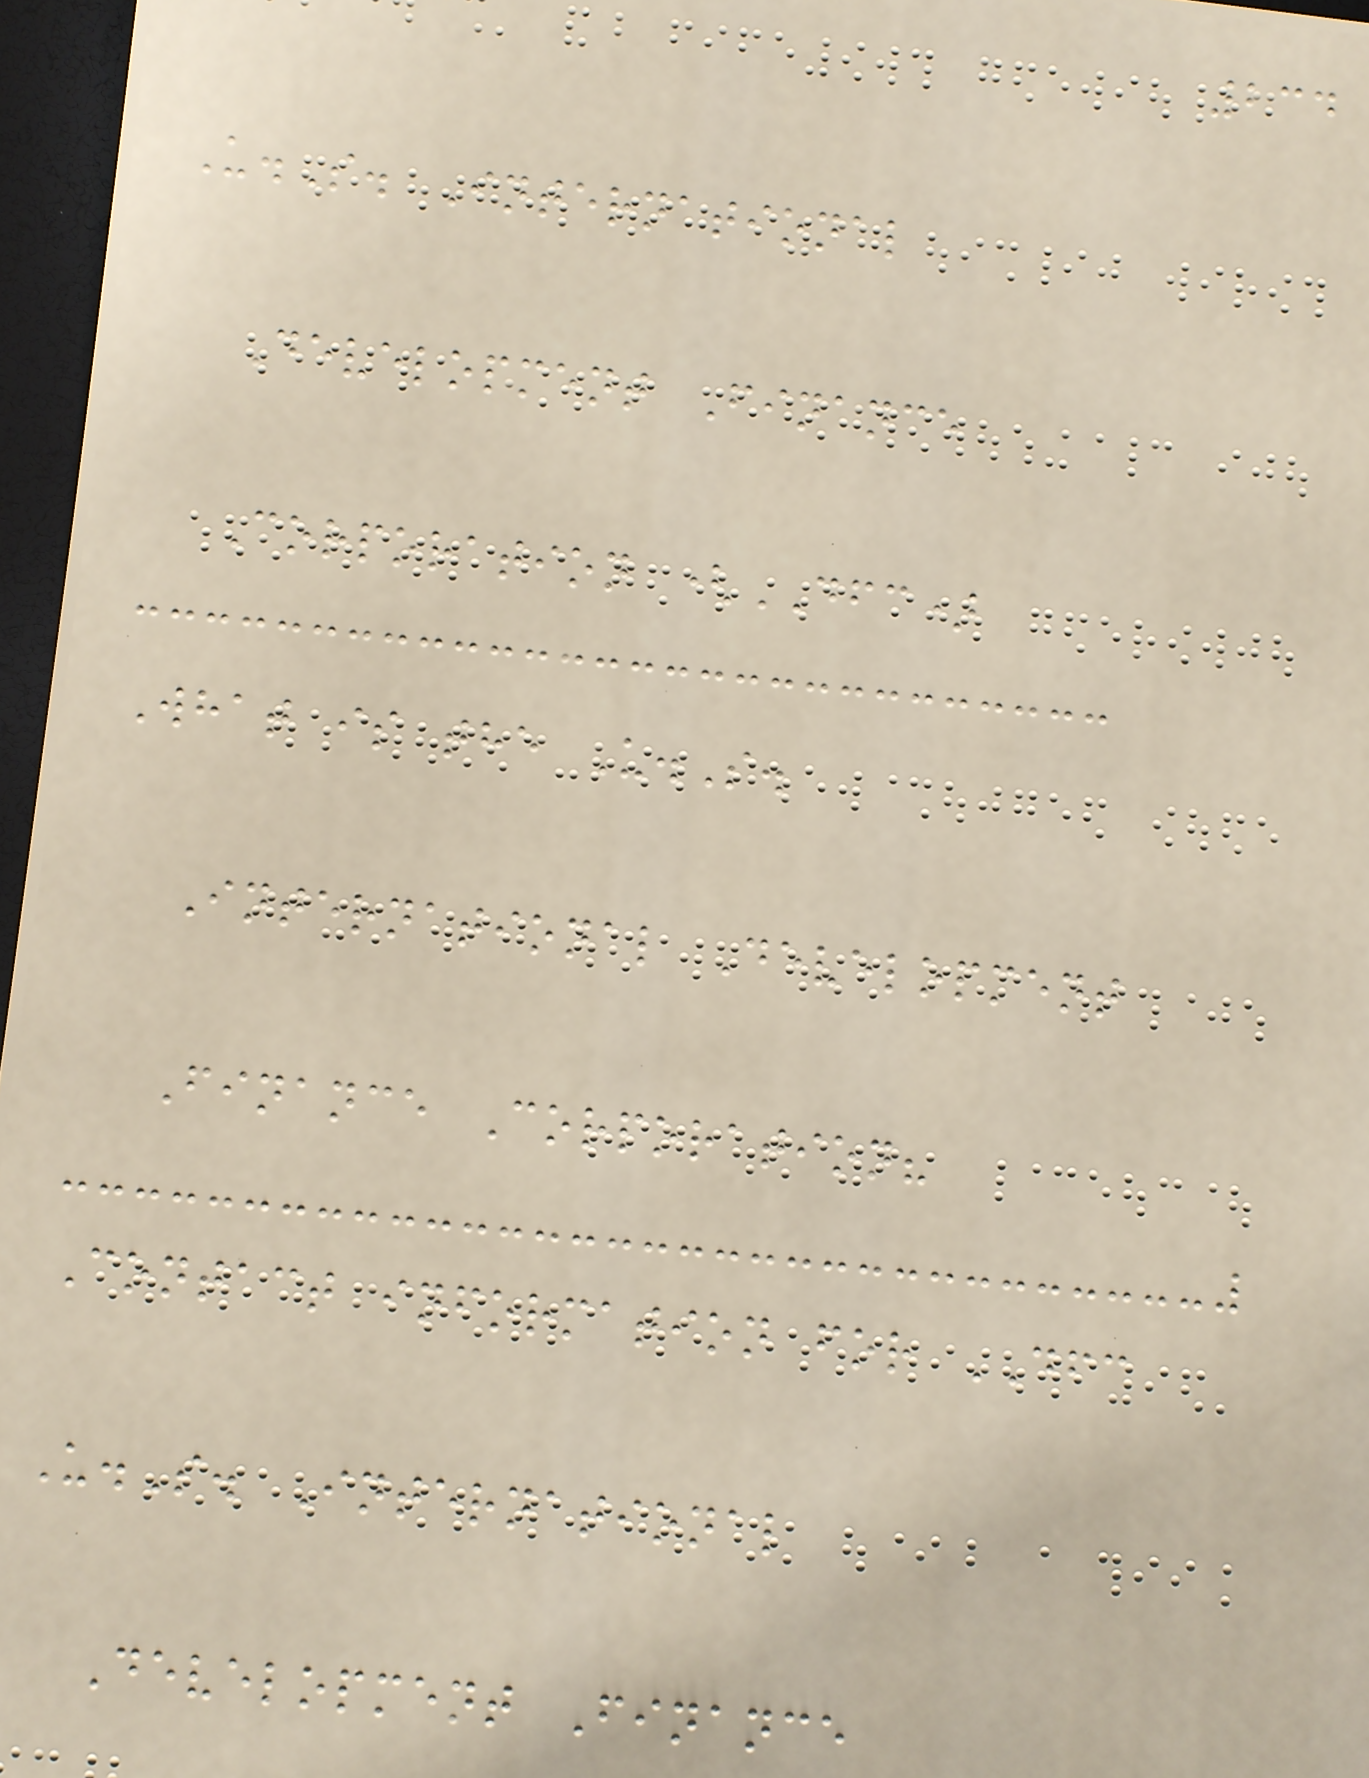234
U.S. International
Development Finance
Corporation (DFC)
What is the U.S.
International Development
Finance Corporation?
Contact information for DFC
U.S. International
Development Finance
